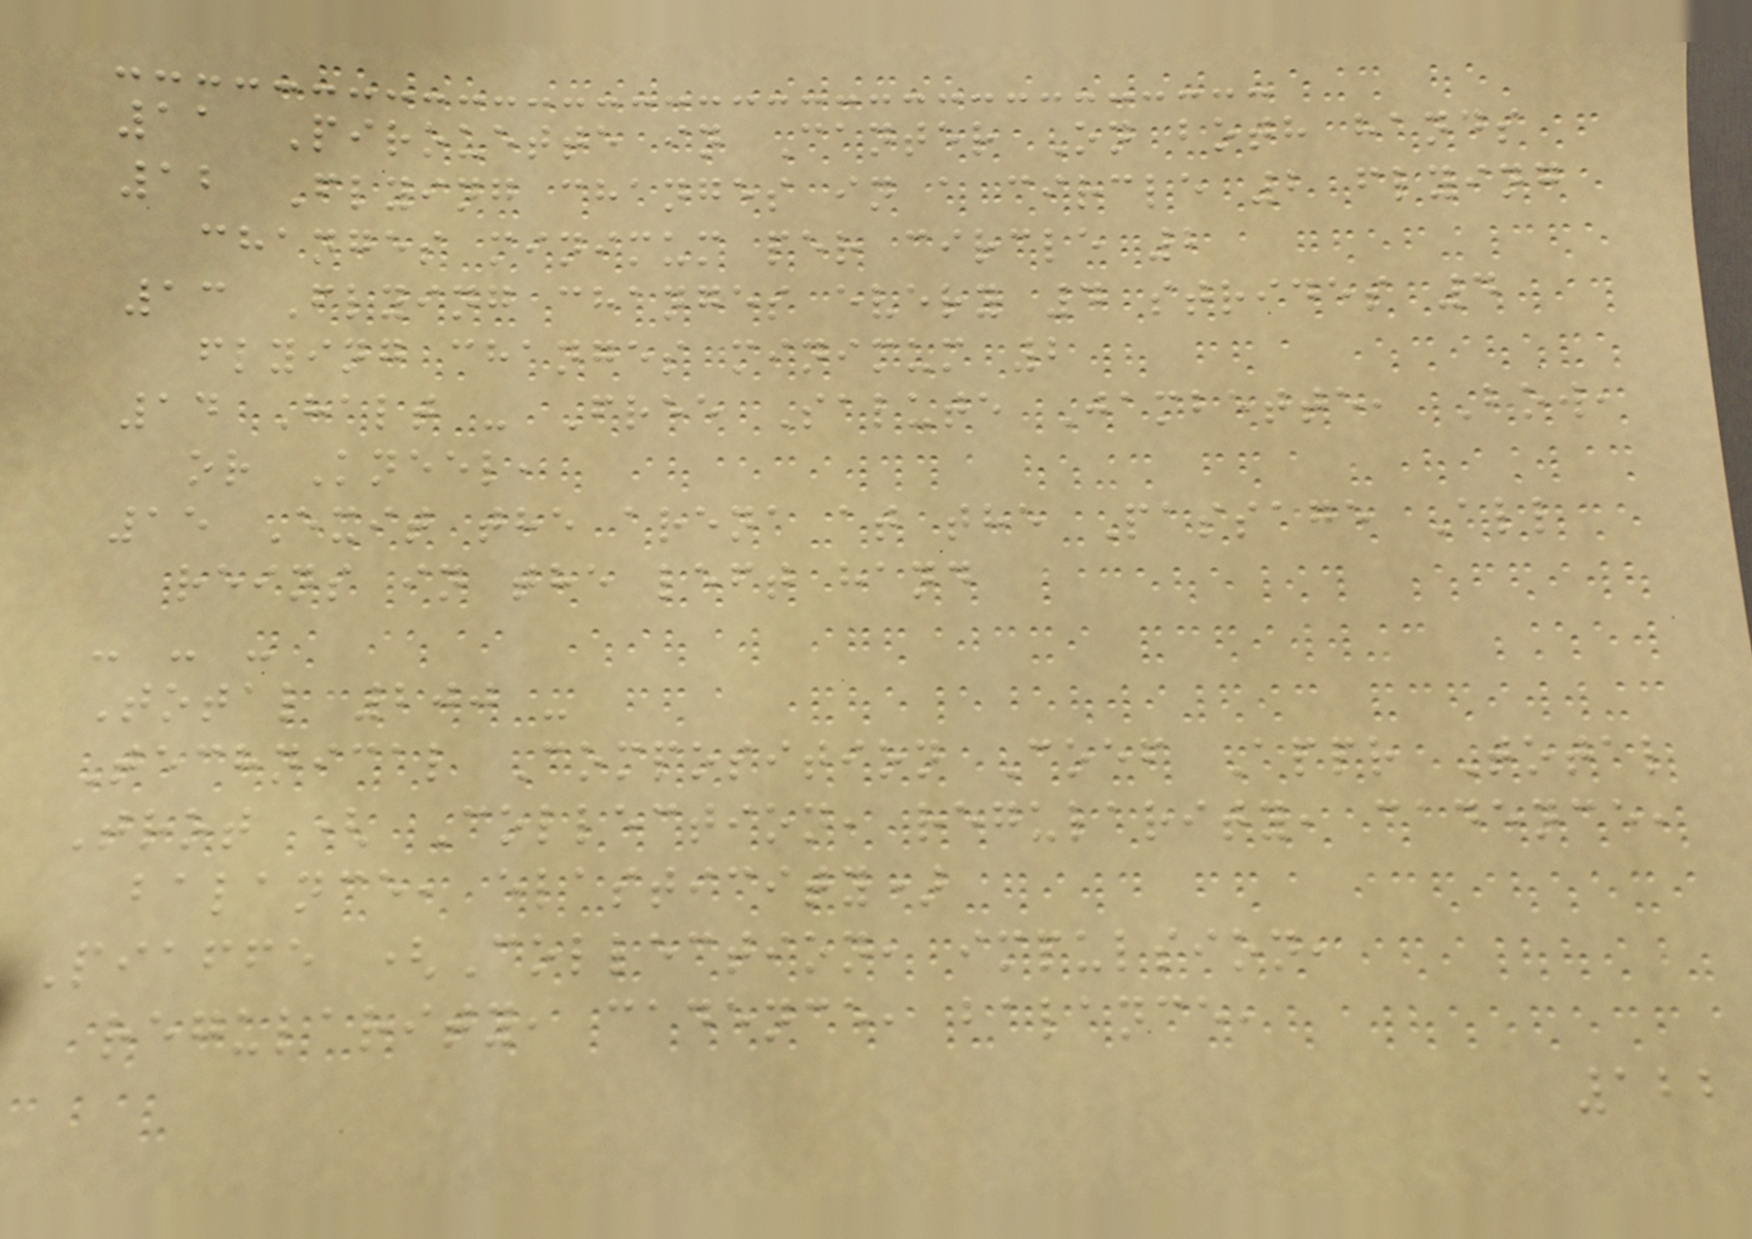11 Pirouette in Canter On both hands
12 Flying changes in a circle 2 flying
changes minimum per circle 2
13 Flying changes every 4 strides 4
flying changes minimum 2
14 Halt - Free Salute Jambette, Bow,
or Kneel,
15 Exit the arena at the Passage All
reins in the left hand
- - -
Total 200 -
Technical Composition Coef Appr Total
Trot ( Collection, regularity, cadence,
balance, elasticity)
Piaffe (Collection, impulsion,
regularity, cadence, balance,
122
